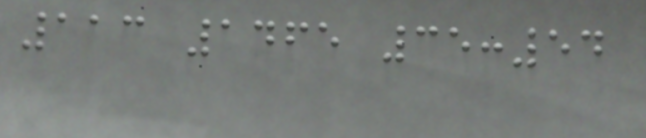113 1465 35:54
